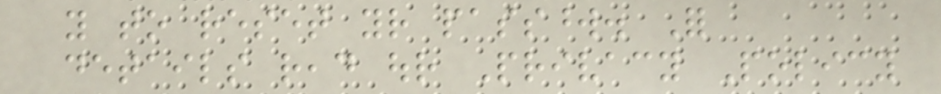you to reset your password. For
details read our Privacy Policy
